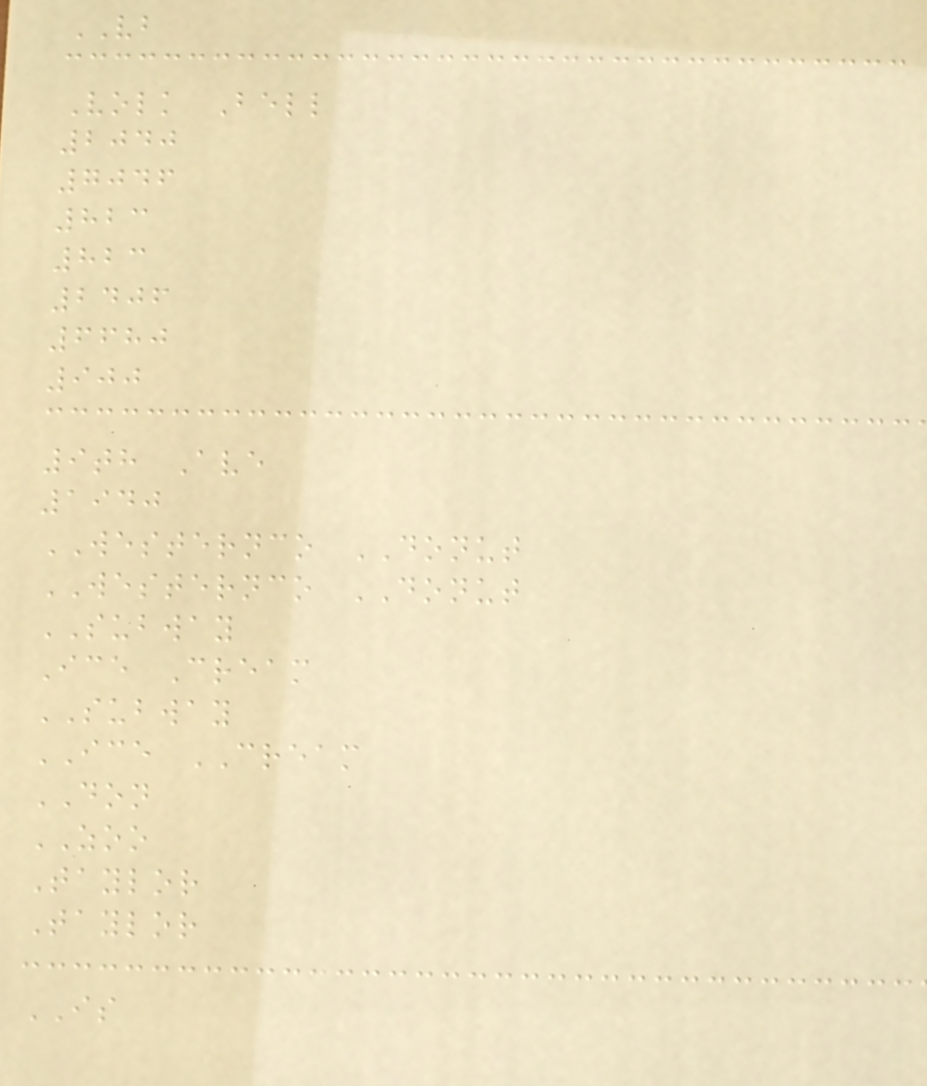VB
Volk Bell
2040
7046
823
823
2406
6680
900
9th Ave
1940
WESTERNCO DONUT
WESTERNCO DONUT
SUBWAY
Ice Cream
SUBWAY
ICE CREAM
DON
ZOO
Taylor
Taylor
IS
